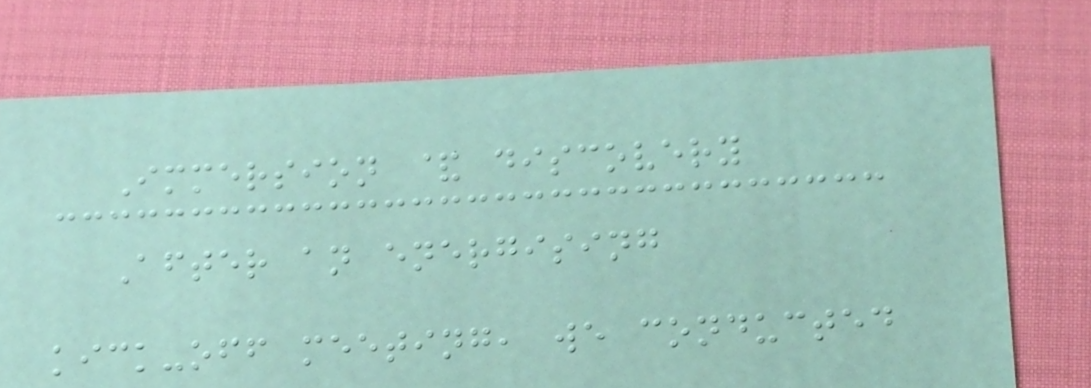Immersion & discovery
After an energising
kick-off meeting, we conducted
